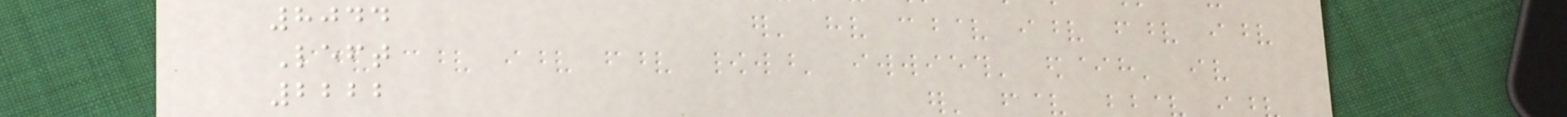8044
Left
2222
